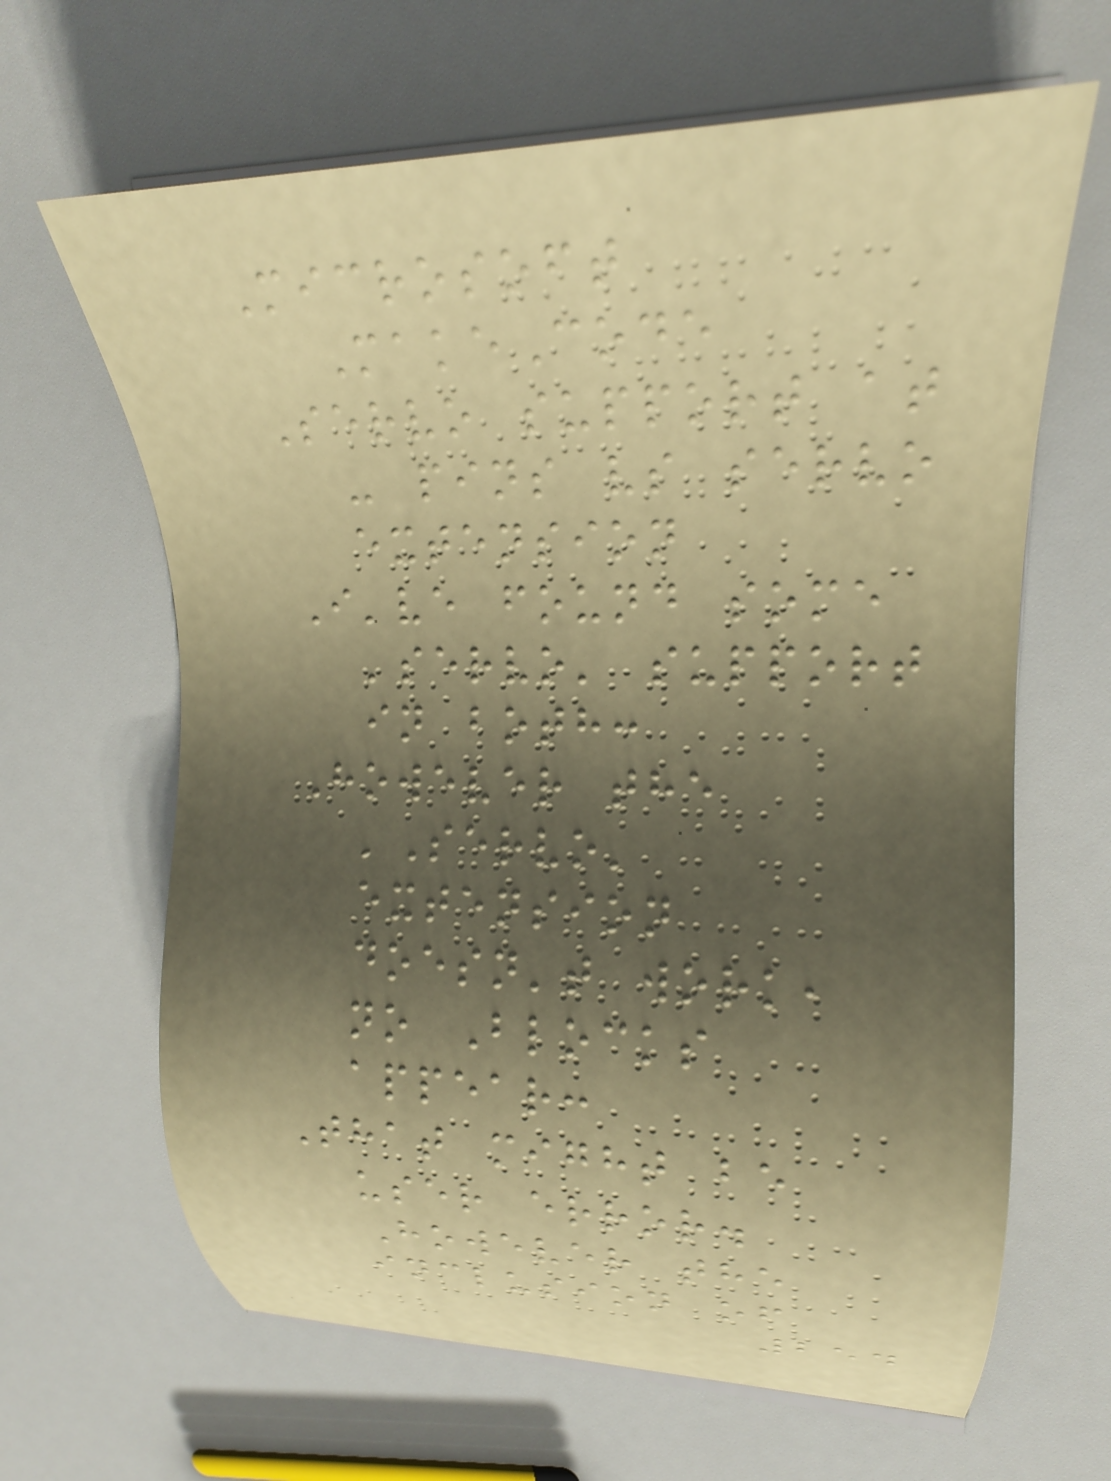Microsoft
MakeCode
Servo support at
- pins vs servo
extension
I've found some
'servo' support
in both:
However the
'Servo'
extension
doesn't work,
no Blocks
appear:
That might be
user error.
However the
inclusion of
254
